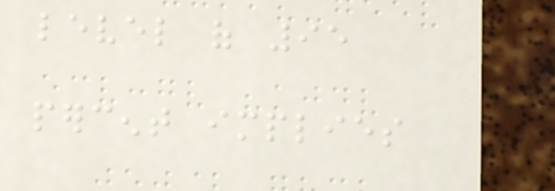level of 95
percent implies
